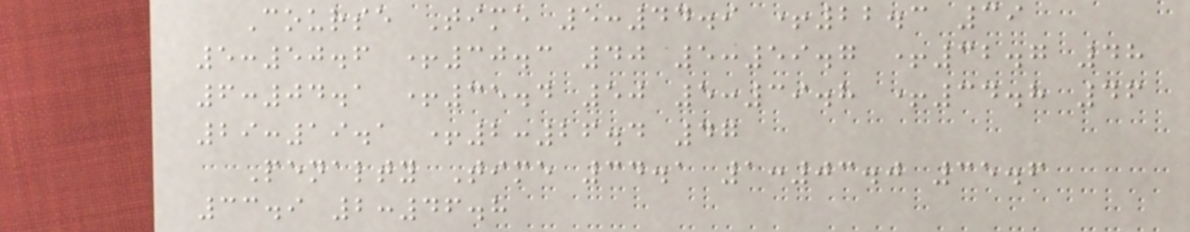Course Time 5:44.9 +22.3 39
5:50.6 +30.3 40 5:59.7 +32.7 48
6:04.1 +35.4 50 5:39.8 +34.8 46
29:19.1 +2:26.4 47
Penalty Time 34.1 1:03.0 35.6
33.9 2:46.8
